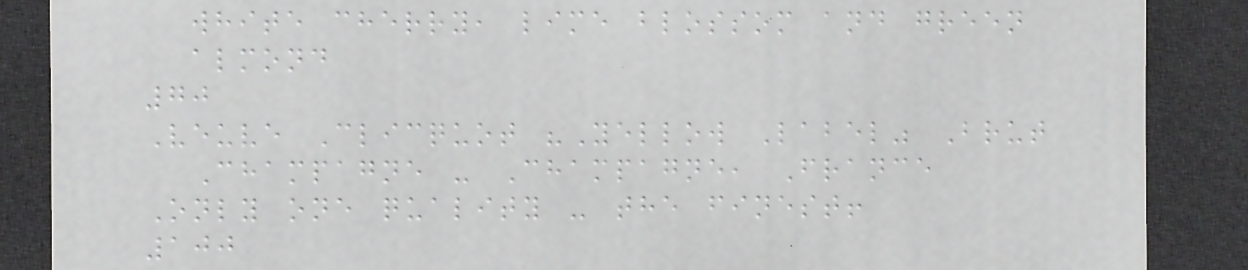white cherry, lime blossom and green
almond
70
Veuve Clicquot "Yellow Label" Brut
Champagne - Champagne, France
Only one quality - the finest!
100
